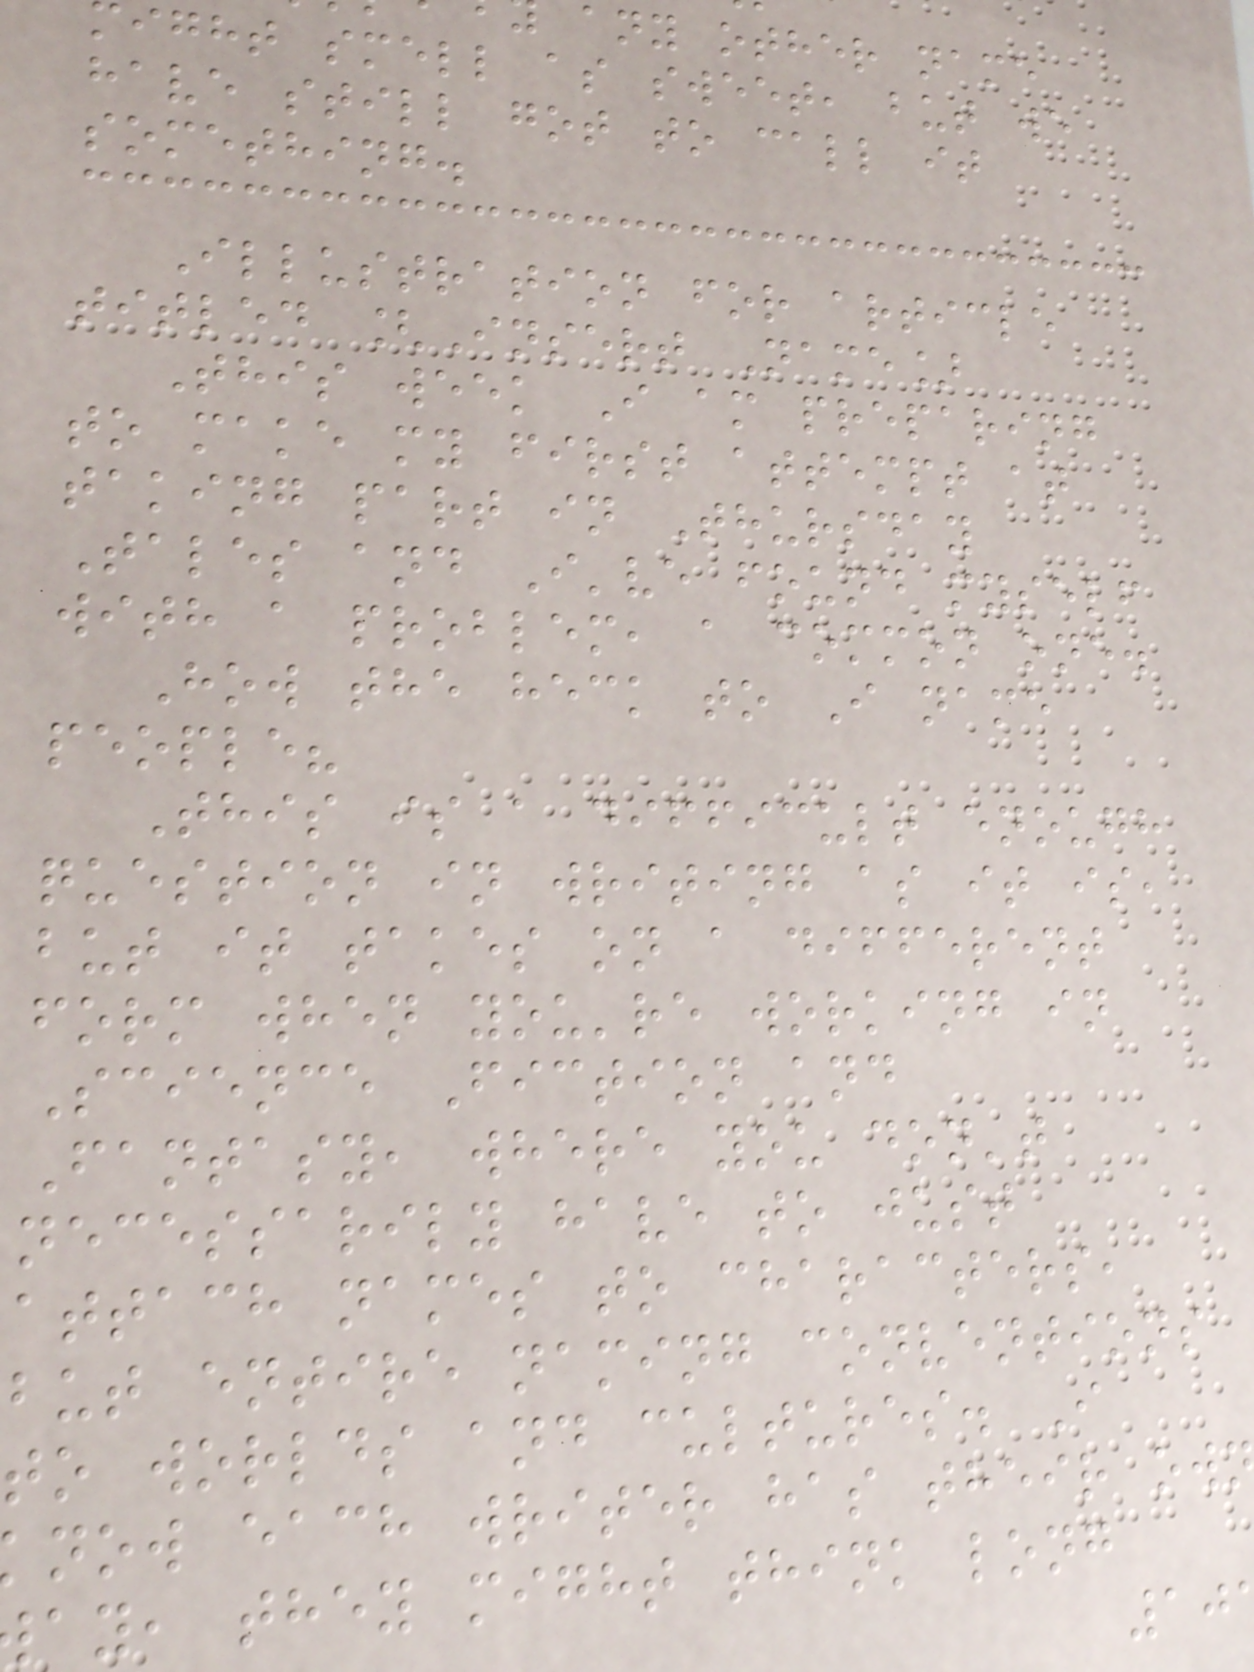any other name
ight smell as sweet, but we
have still got to call it
something.
Illustration for article
titled [Insert Name]
This week I am preparing
to make my first attempt at
taking part in Thursday
Tales and I've found myself
with a problem, a common one.
How the heck to I name
people?
This is a difficult enough
question in writing as it is,
but it takes on a different
form when you're working in
Science Fiction and
Fantasy, where you don't
necessarily have to just
attach names to characters,
but entire naming conventions
to worlds and cultures. I
now each writer has their ow
ay, they might think long
